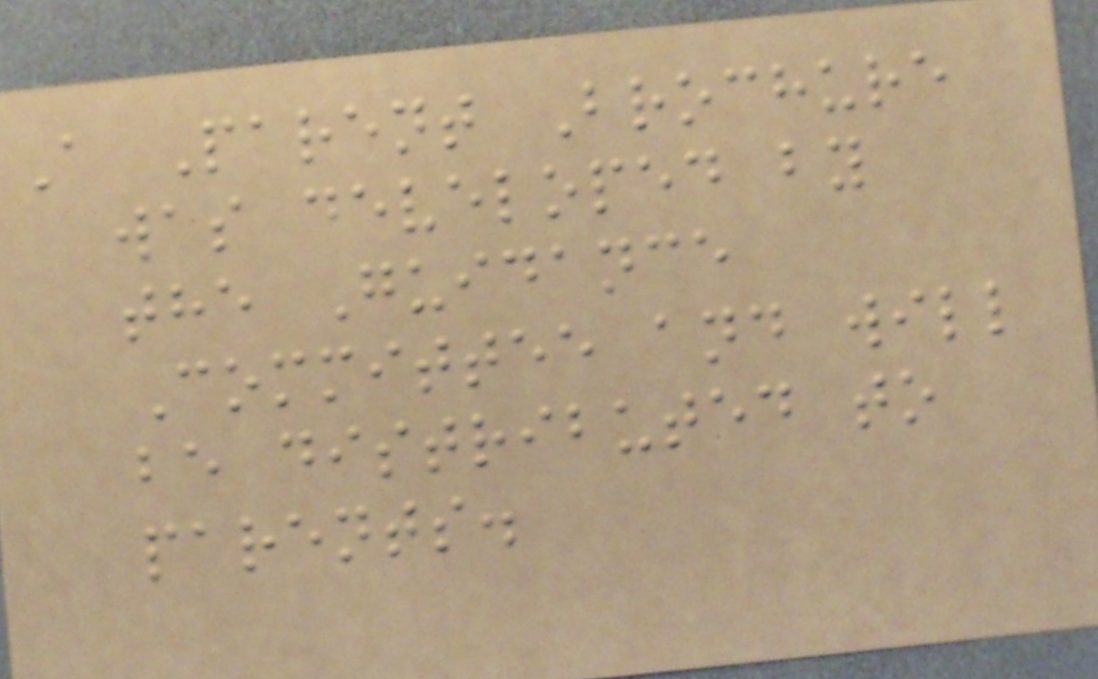A Parent Brochure
was developed by
the Guidance
Committee and will
be distributed to
parents.
